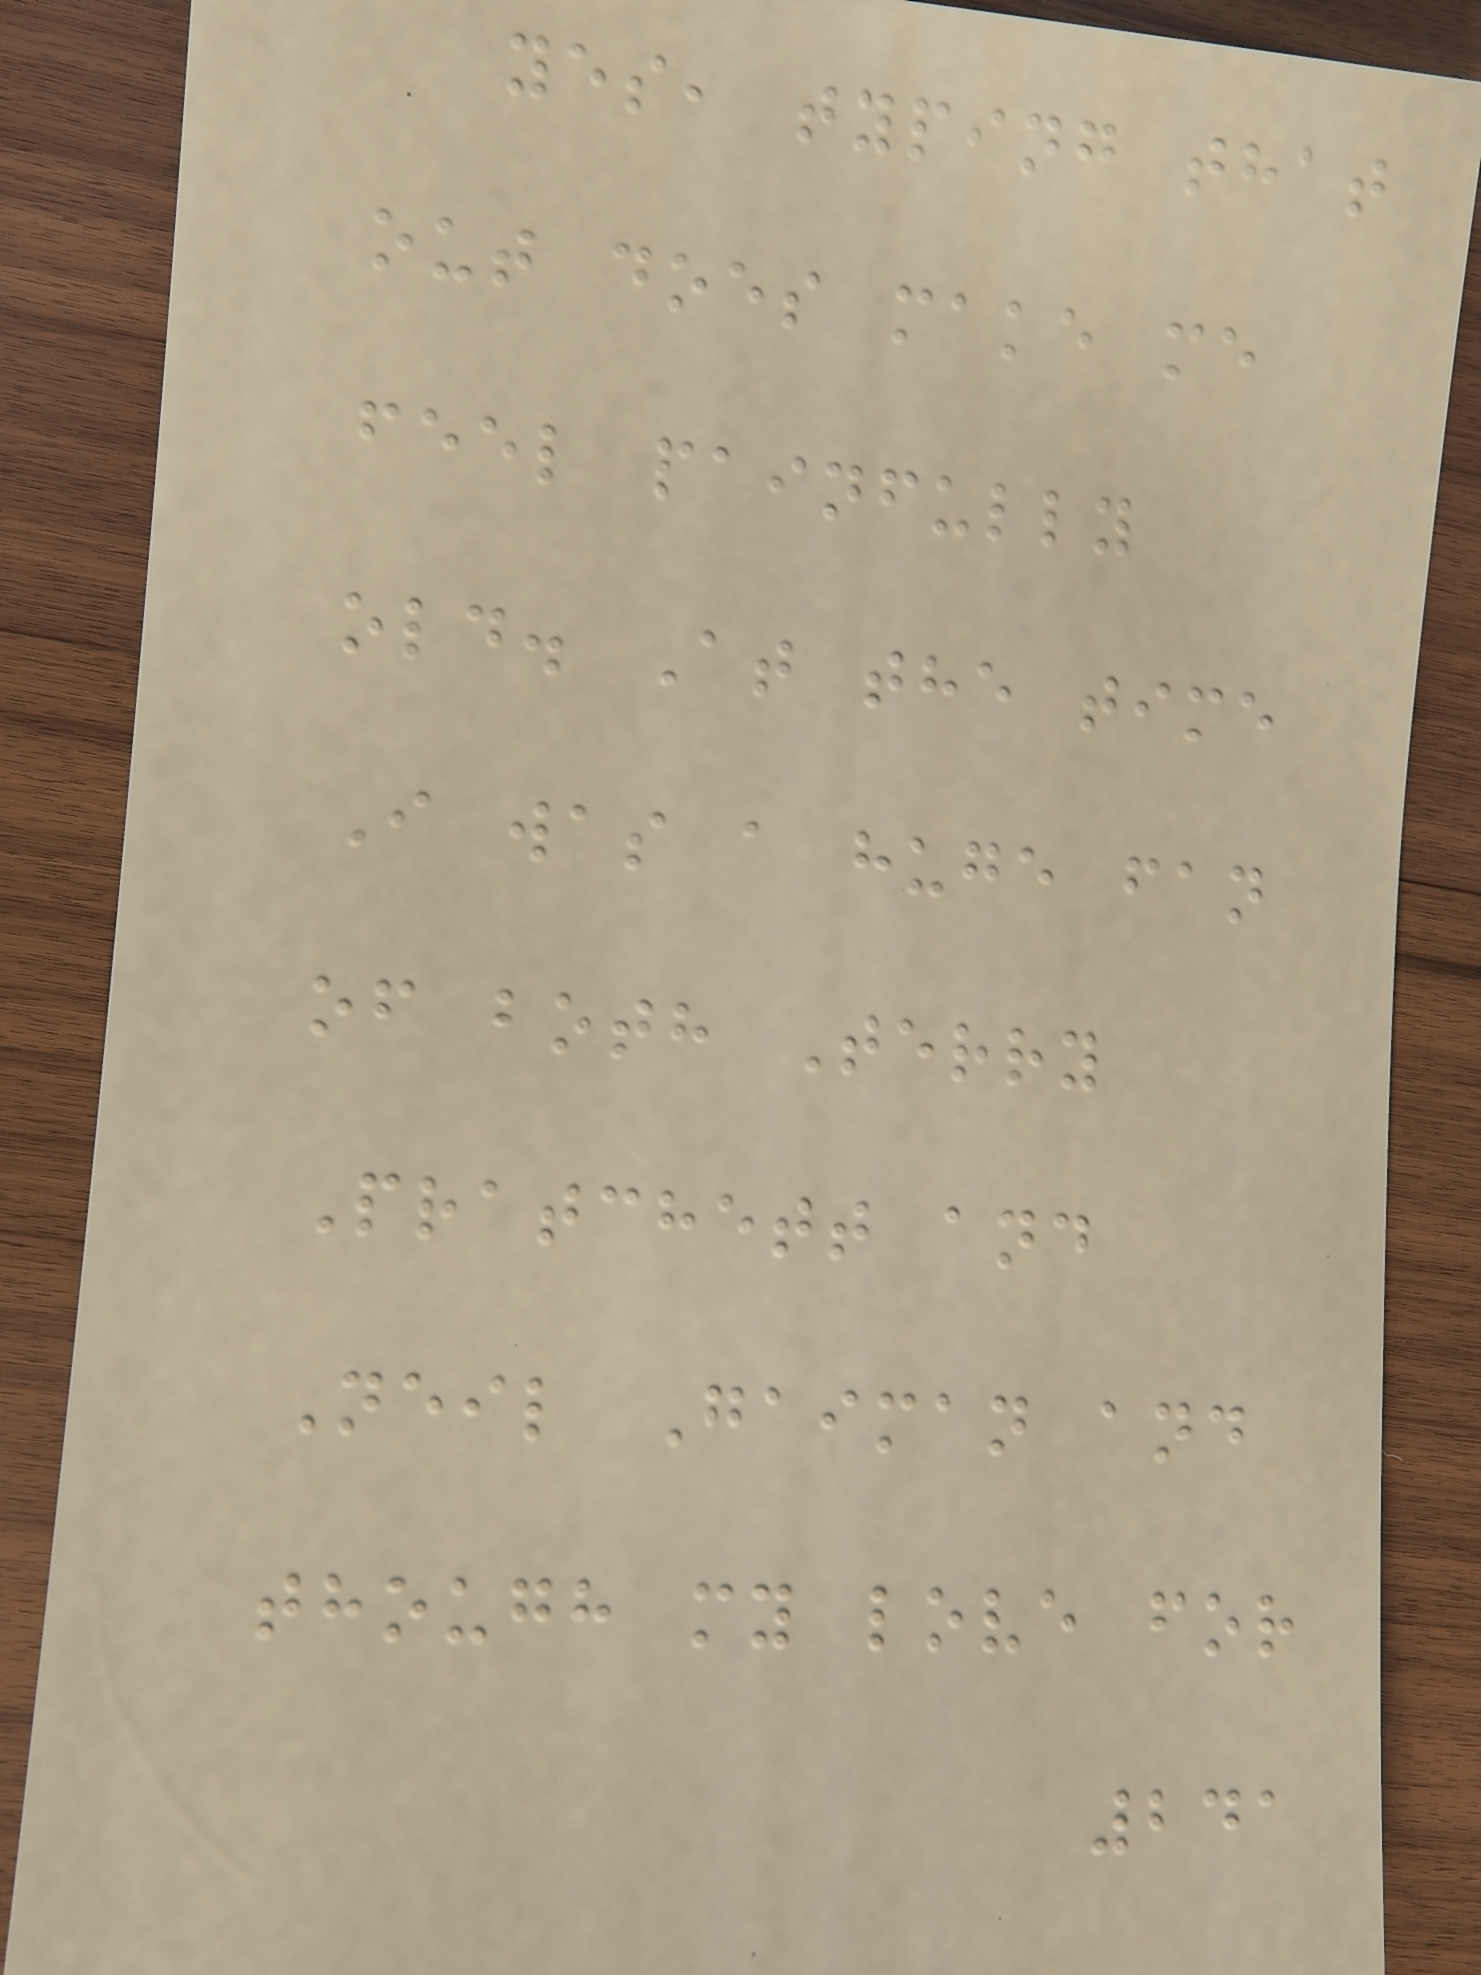yes, typing that
out does make me
feel painfully
old. At the time
I was a huge fan
of both Terry
Pratchett and
Neil Gaiman and
though my love for
241
